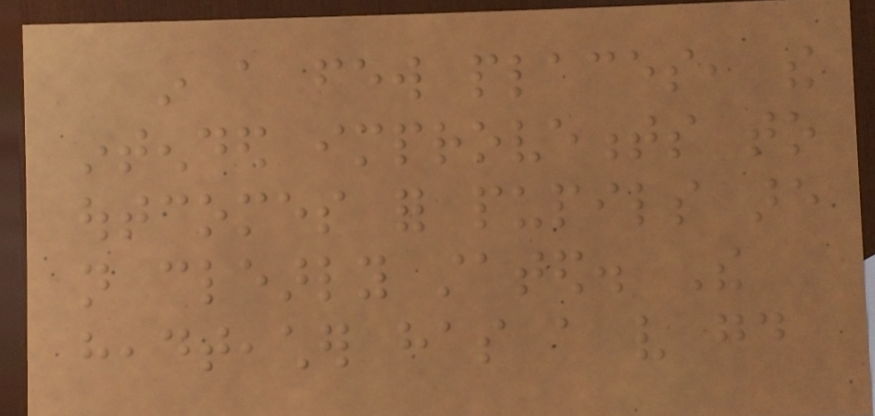in a few places, the
intended improvements to
outcomes for pupils are
not clearly stated. The
headteacher has a very good
